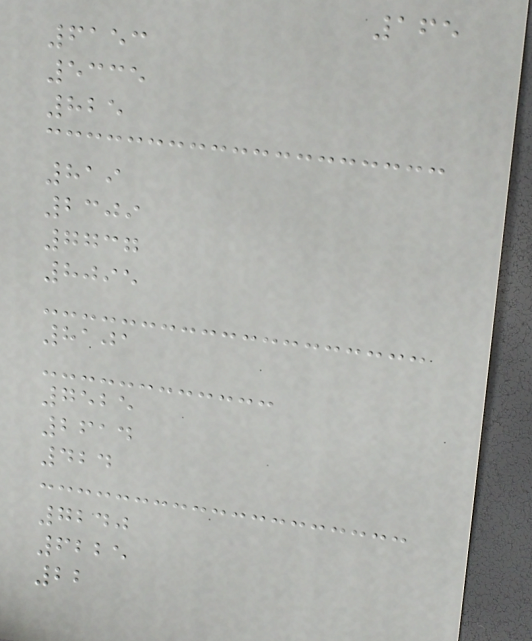165
6153
5335
825
819
2309
7737
8095
8101
7525
2614
424
7240
6225
22
